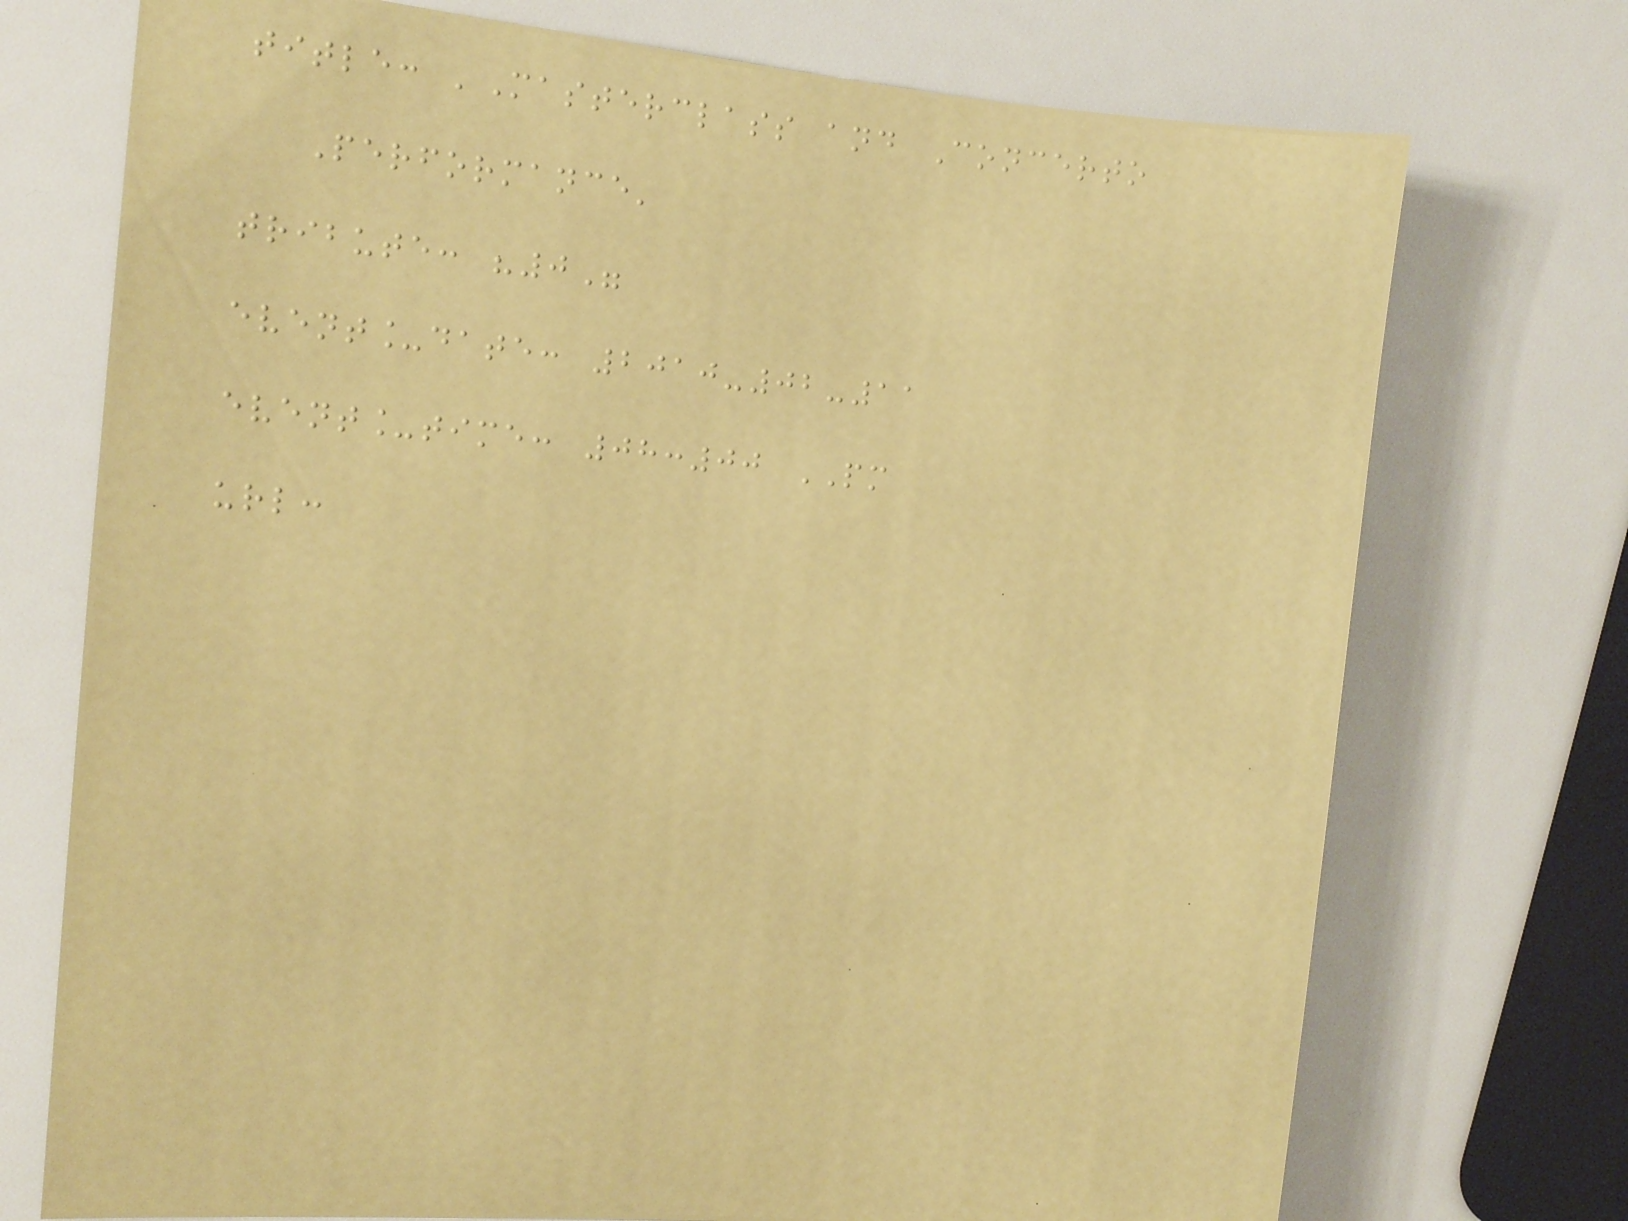title: 'Masterclass and Concerto
Performance'
tribute: "0"
event_date: 2010-02-11
event_time: 08:00 PM
url:
